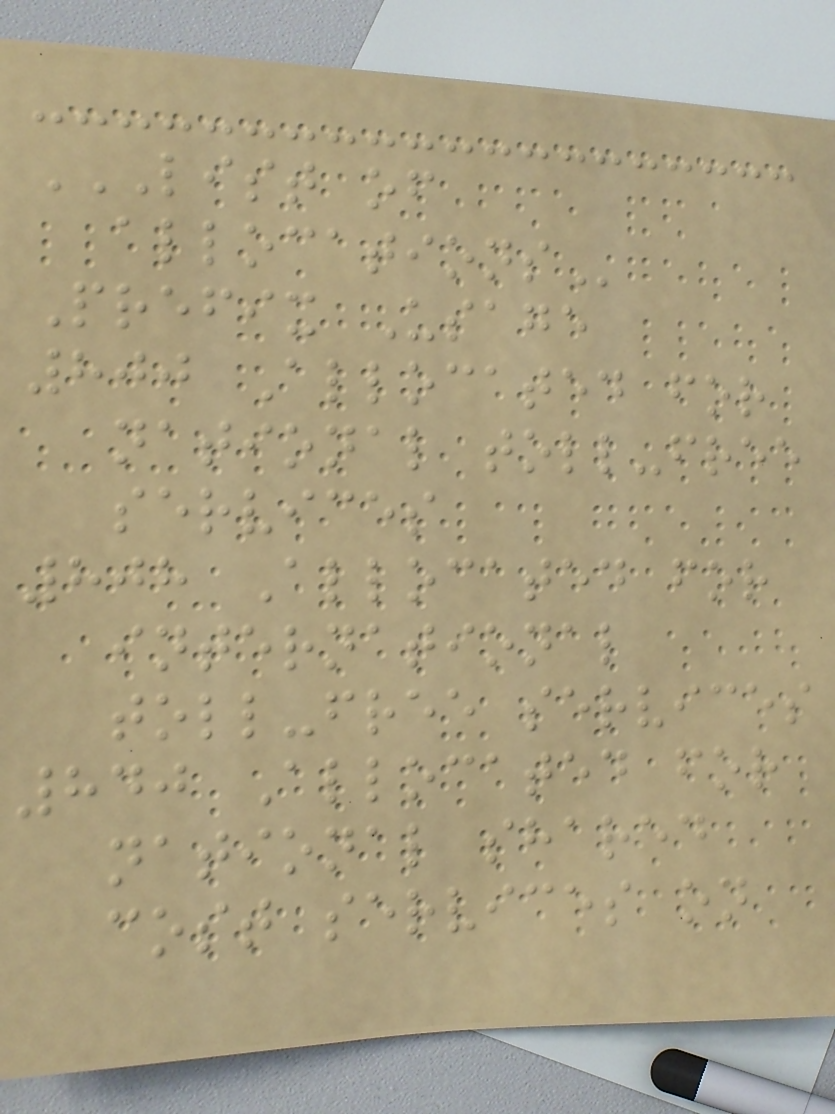LIST OF
ALLOCATIONS
Prefix Usage
800 Allocated for
national toll-free
services
808 Allocated for
international
toll-free services
840 Allocated for
national shared
cost services on
